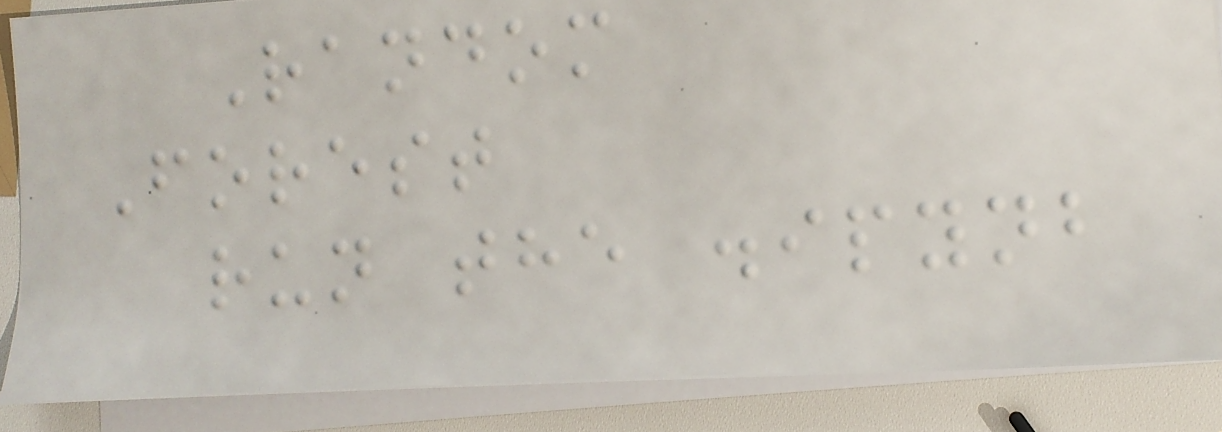Random
Forest
run the .ipynb
